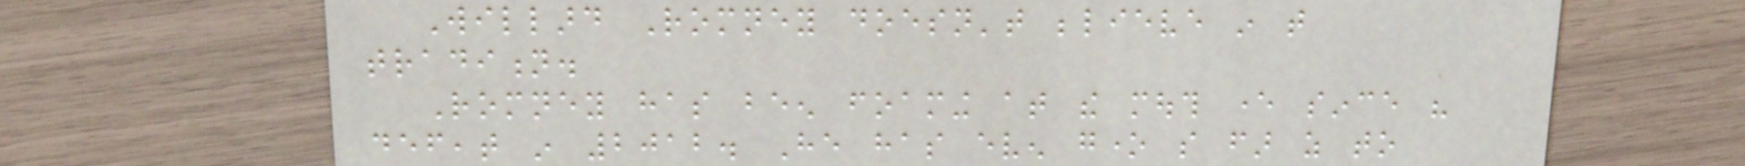Willard Romney doesn't believe in that
tradition.
Romney has been foaming at the mouth ever since his
defeat in 2012. He has even gone so far as to
